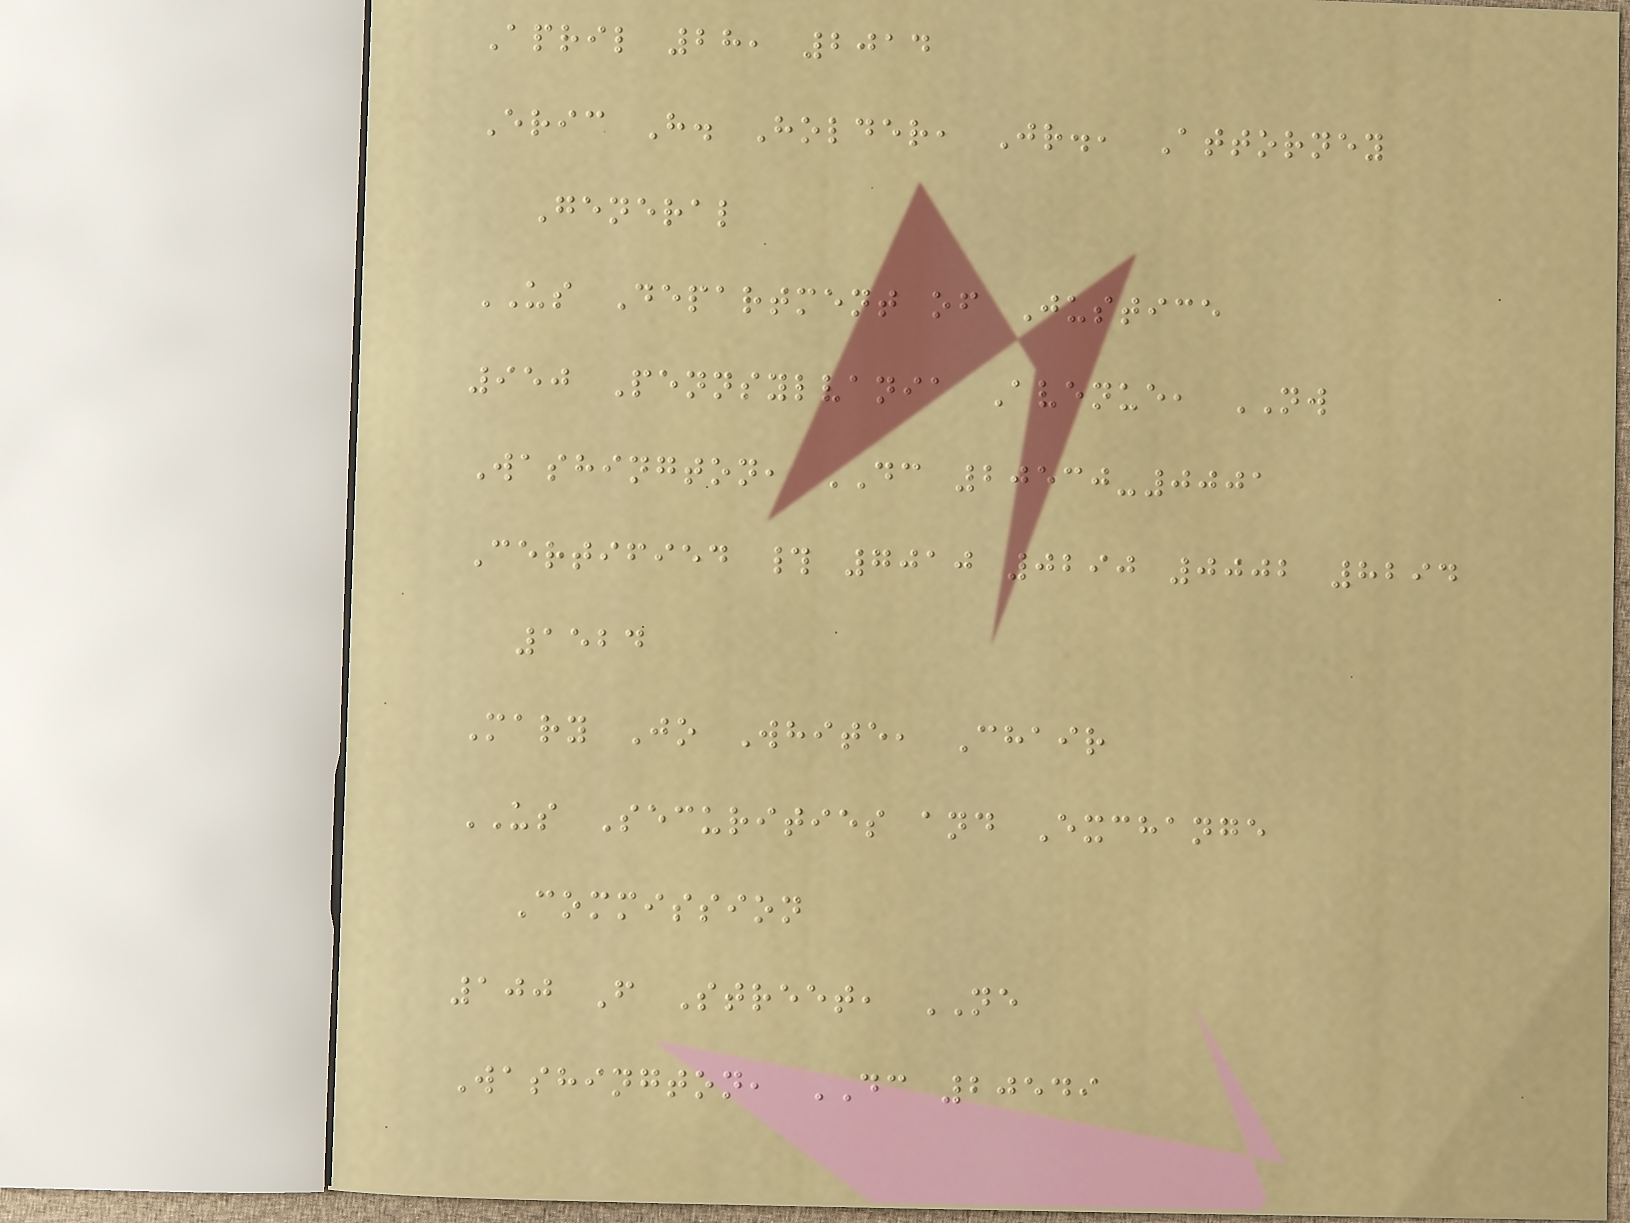April 28, 2014
Eric H. Holder, Jr., Attorney
General
US Department of Justice
950 Pennsylvania Avenue, NW
Washington, DC 20530-0001
Certified # 7010 0290 0002 8294
1524
Mary Jo White, Chair
US Securities and Exchange
Commission
100 F Street, NE
Washington, DC 20549
